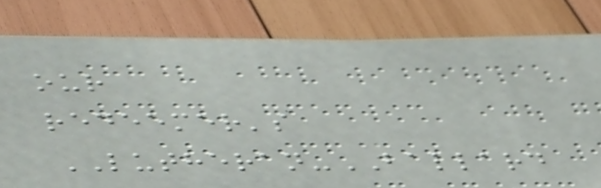our
redeemer's
LUTHERAN-BALLARD
